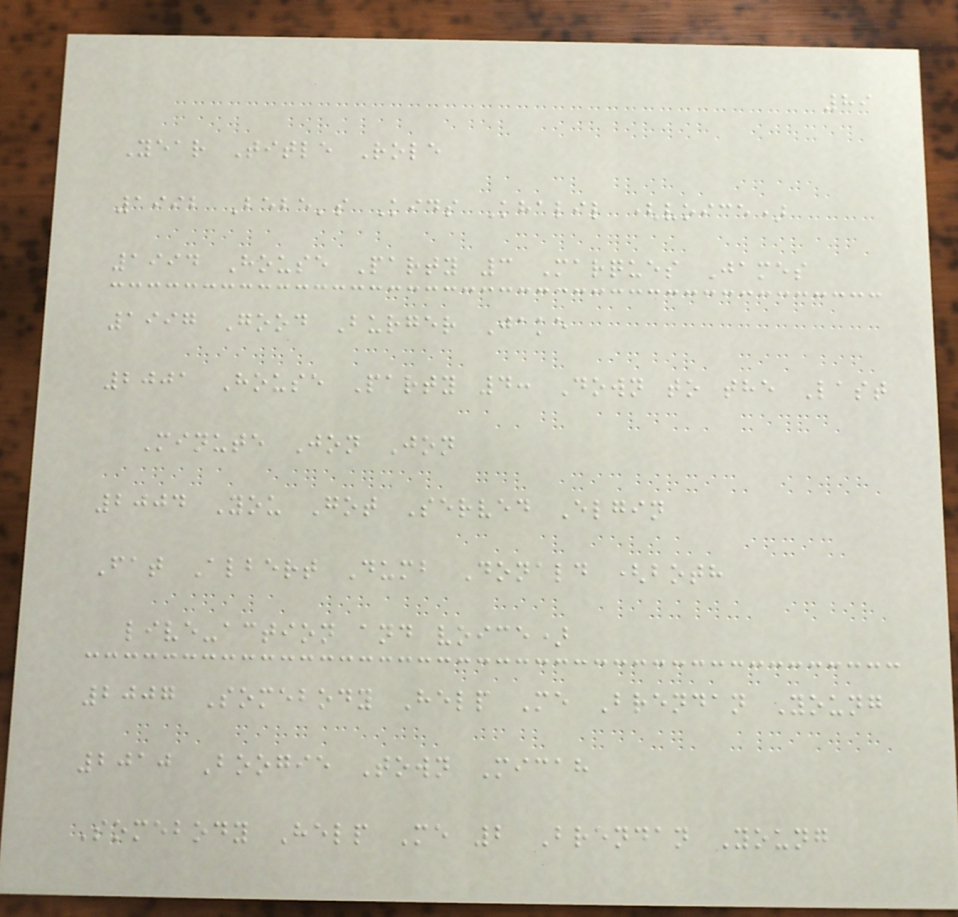89
Year Title Role
1992 Bebe's Kids Khalil (voice)
1994 House Party 3 Marques James
1997 Good Burger Jake
2001 House Party 4: Down to the Last
Minute Jon Jon
2004 You Got Served Elgin
Fat Albert Dumb Donald (both
live-action and voice)
2007 Somebody Help Me Brendan Young
2010 Boogie Town Micah
Somebody Help Me 2 Brendan Young
